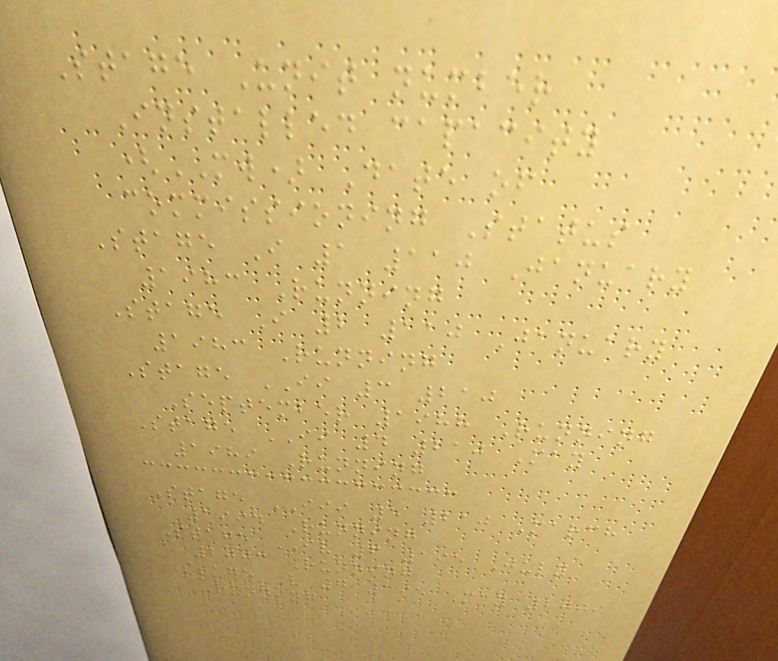Stage Unit number
Installed capacity
(MW) Date of
commissioning Status
Stage I 1 110 January
1983 Running
Stage I 2 110 January
1983 Running
Stage II 3 210
September 1988 Running
Stage II 4 210 May
1989 Running
Stage III 5 210 March
1994 Running
Stage IV 6 195 July
2003 Running
Stage V 7 195 May 2009
Running
